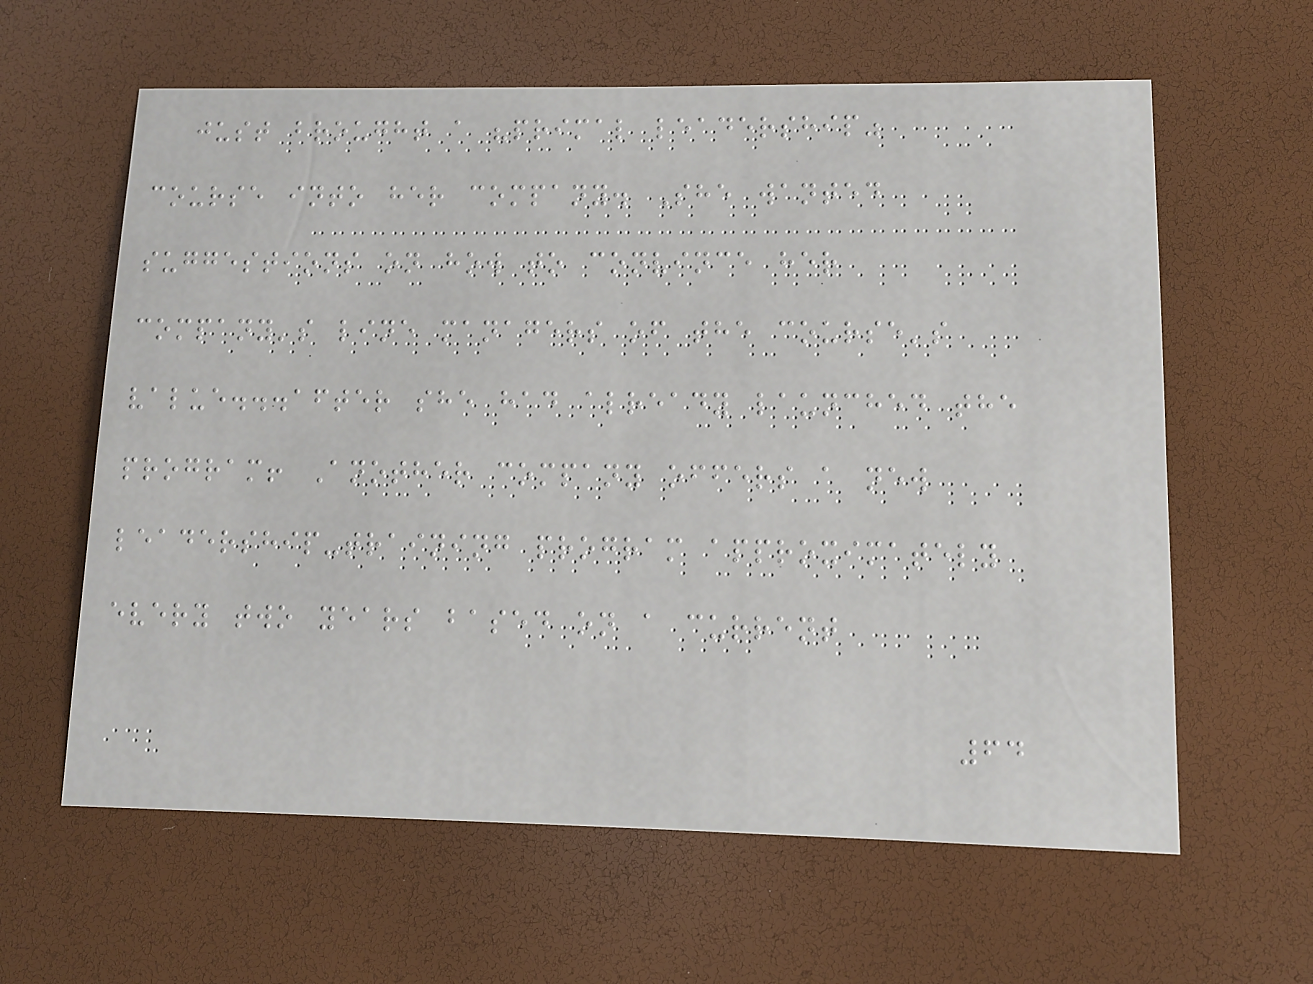just brought a "primal leadership"
course into her company. She wanted
suggestions on how to convince her
company's line managers of the course's
value...after she had already launched the
program! Another company offers a new
leadership-training program approximately
every two years based on a current
64
